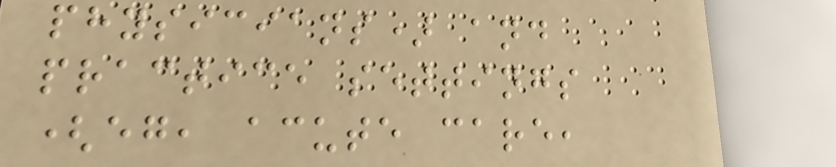physicians) and
practice settings
(eg, acute care,
